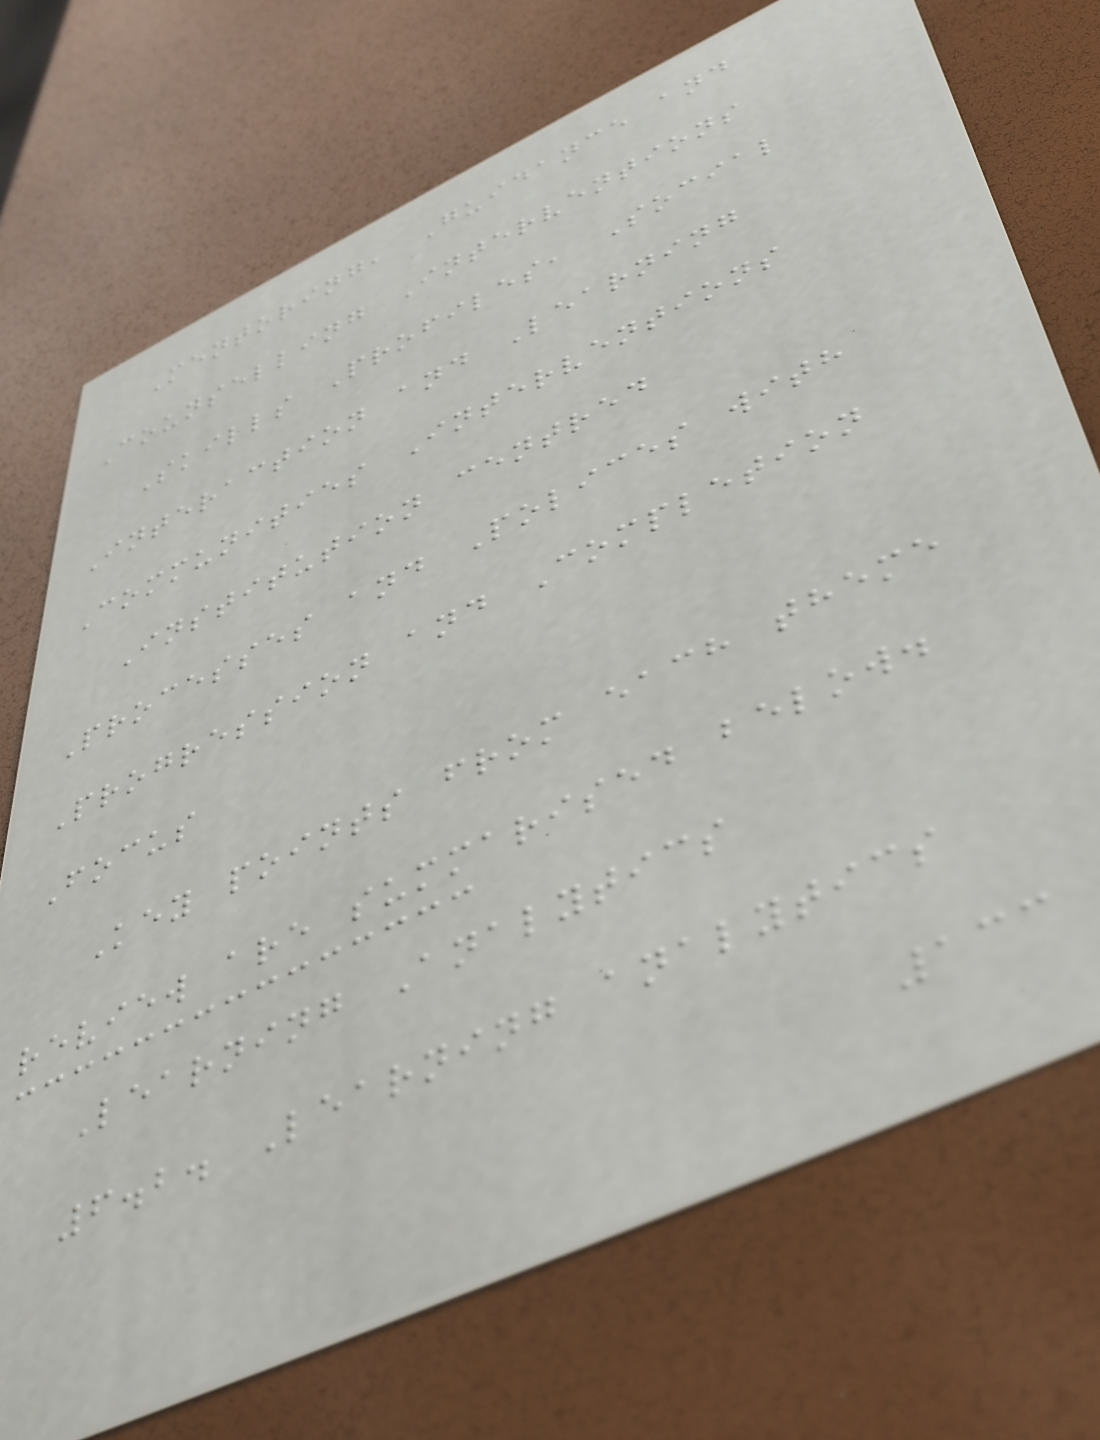Mentoring, Guidance and
Counselling Interventions
Skills Profiles, Social
Interaction and Learning
Communities Interventions
Institution centred
Processes and Polices with
Progression and Completion
Focus
Key points from each theme
review are summarised below.
Learning Analytics
6.2. Learning analytics
133
